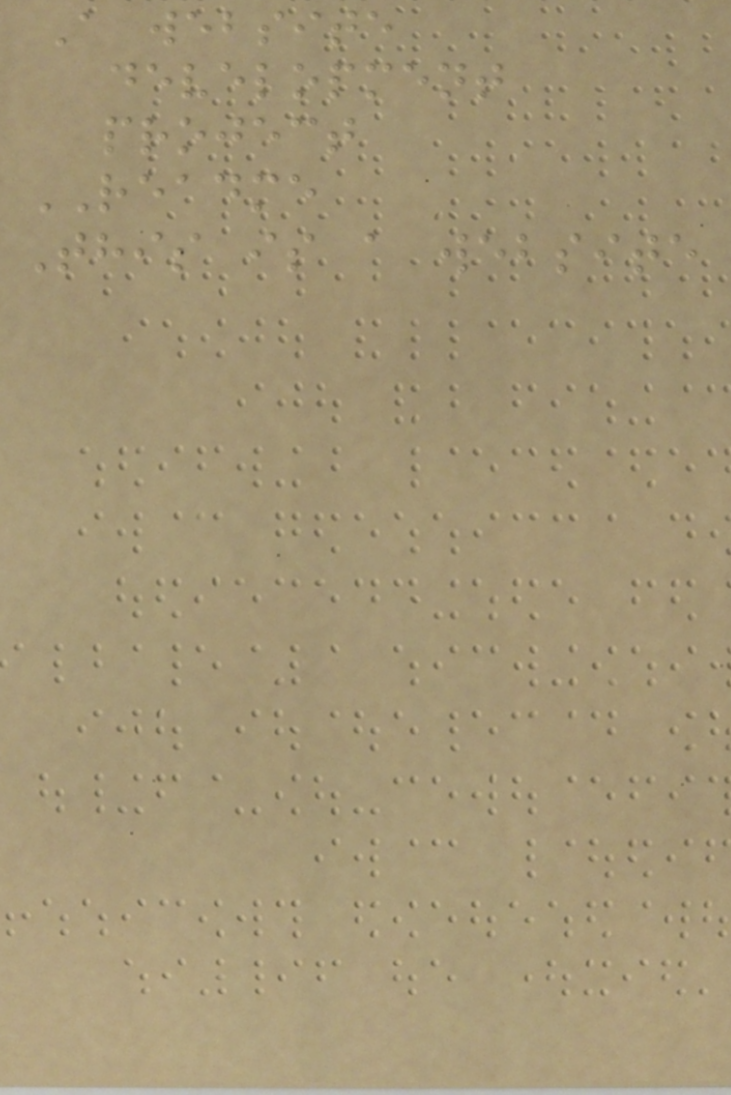A website
development
project
README
This is a website
